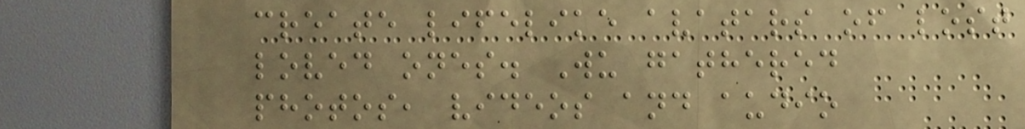create lifelike avatars of lost
loved ones. Wu gathered
photos, videos and audio
